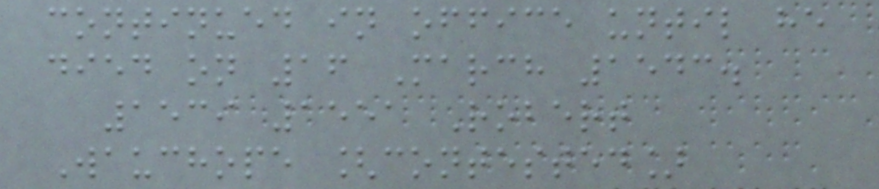continued in office until he
died on 16 March 1543.
1539 1551 Robert
Wauchope [contested]
